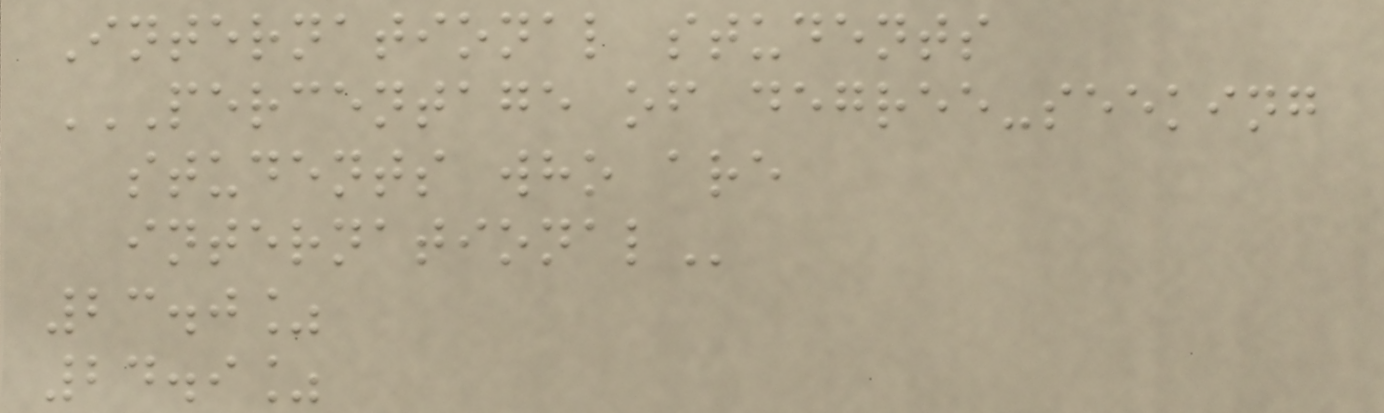International students
PERCENTAGE OF DEGREE-SEEKING
STUDENTS WHO ARE
INTERNATIONAL
23.0%
24.9%
